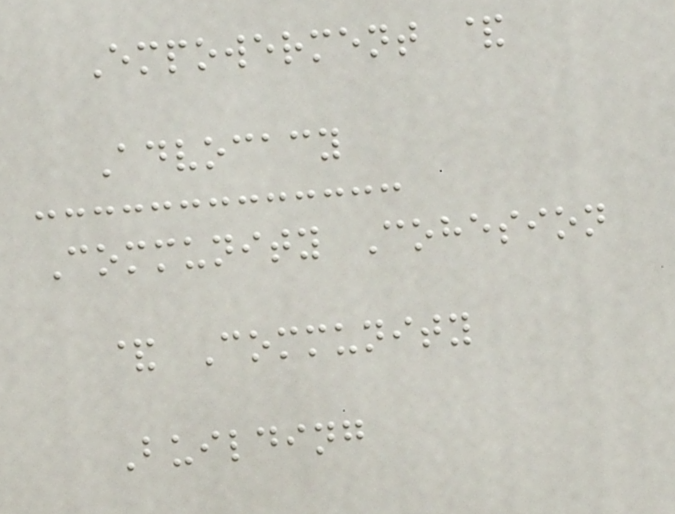Empowerment &
Advocacy
Community Cohesion
& Community
Building
